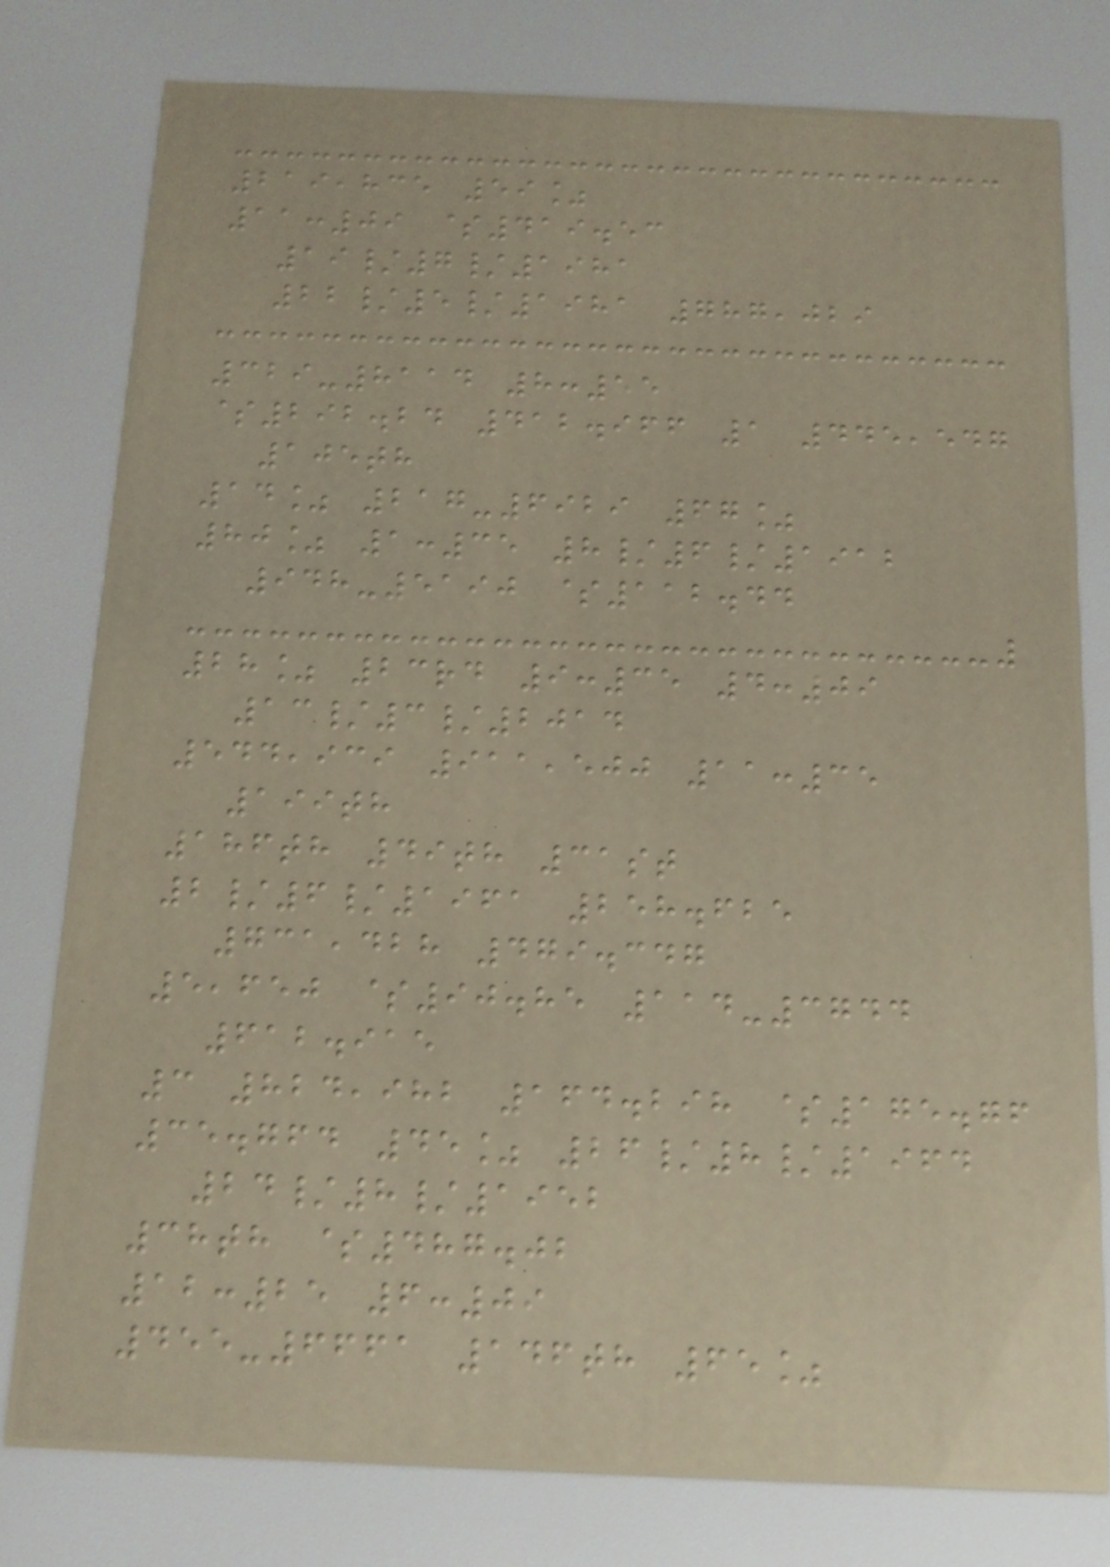219,835 59%
11:09 $419.53
19/7/1981
22/5/1981 787,029
329-8114 8:55
$292.24 412.966 1 445,547
105th
14% 217-6929 67%
80% 1:35 8/6/1912
948-5190 $112.44
28% 23rd 9:35 4:09
13/3/2014
544,939 911,500 11:35
199th
186th 49th 31st
2/6/1961 258.625
731,428 479.347
5,650 $90.85 114-3744
612.915
3 824,982 164.298 $175.76
35.764 45% 26/8/1964
24/8/1952
38th $487.02
12:25 6:09
455-6661 146th 65%
